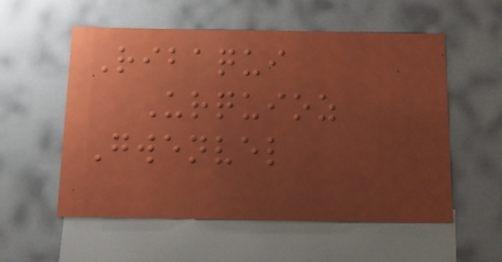Ribaqui
Urquioz
Gwenvel
